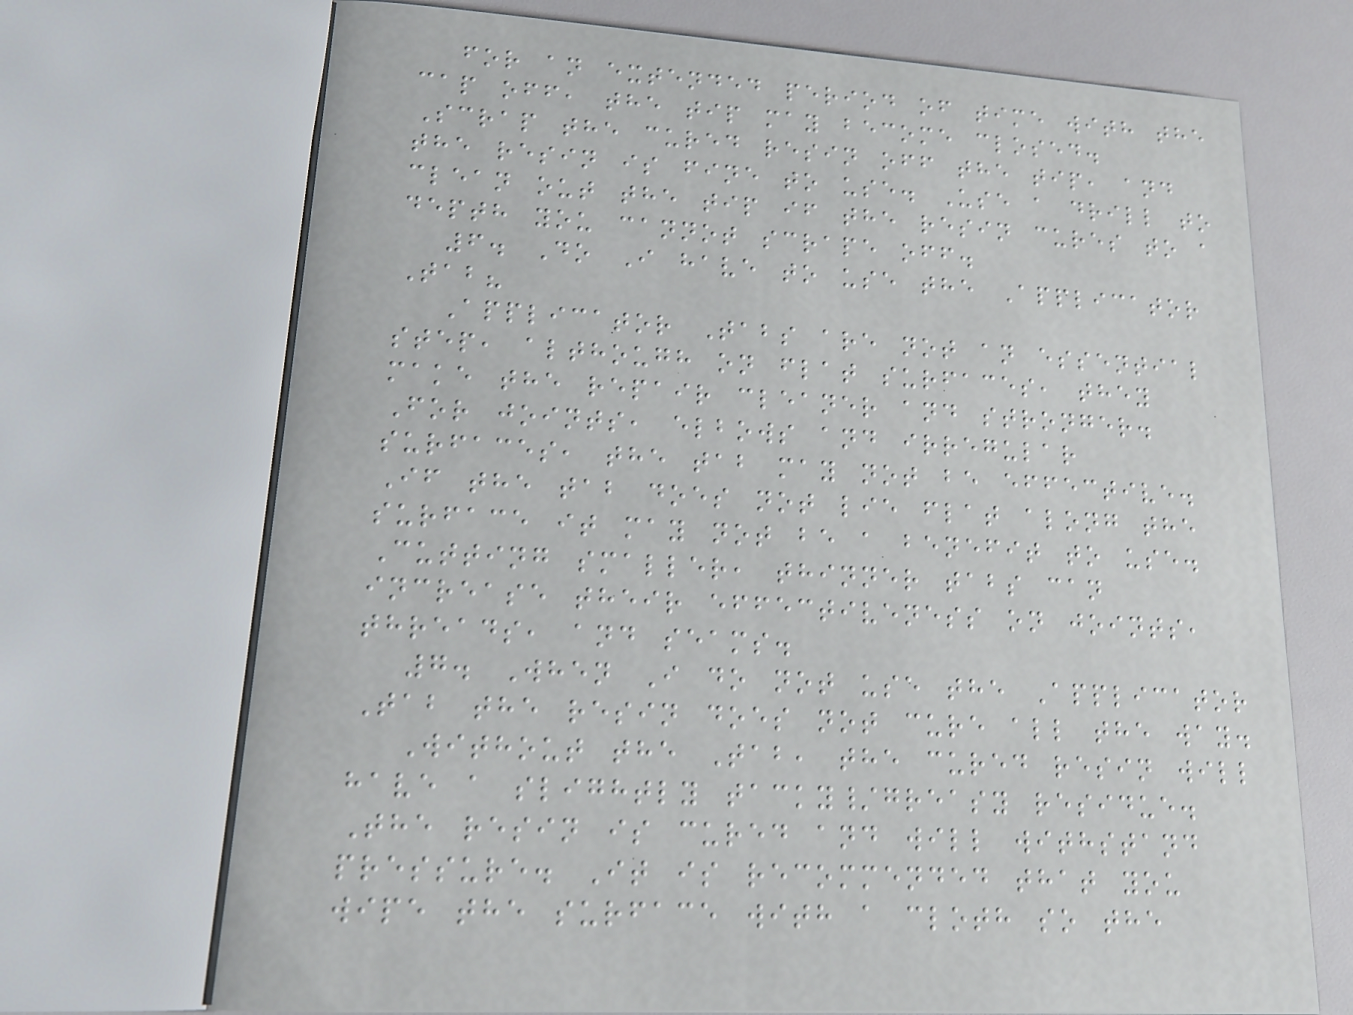for an extended period of time with the
cap off, the tip may become closed.
Scrap the cured resin off the tip, and
the resin is fine to use. Use a drill to
clean out the tip if the resin cures to a
depth you cannot scrape off.
6. Do I have to use the Applicator
Tab?
Applicator Tabs are not an essential
step, although on flat surfaces, they
make the repair cleaner and stronger.
For joints, elbows and irregular
surfaces, the tab may not be effective.
If the tab does not lie flat along the
surface it may not be a benefit to use.
Cutting smaller, thinner tabs can
increase their effectiveness on joints,
threads, and seams.
7. When I do not use the Applicator
Tab the resin does not cure all the way.
Without the Tab, the cured resin will
have a slightly tacky/greasy residue.
The resin is cured and will withstand
pressure. It is recommended that you
wipe the surface with a cloth so the
